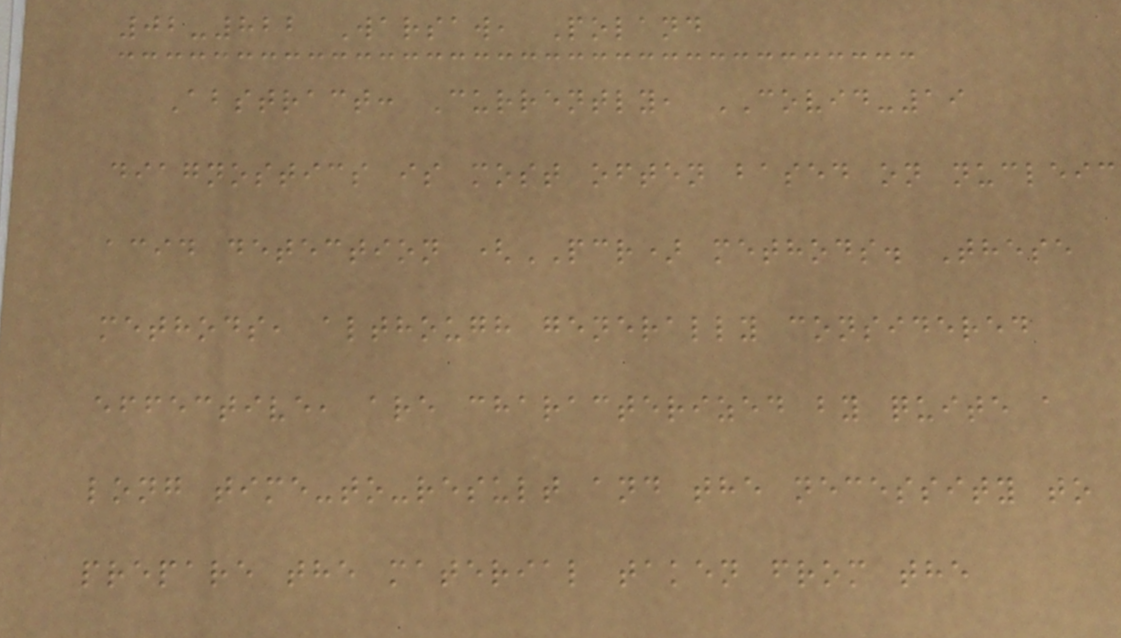02-822 Warsaw, Poland
Abstract: Currently, COVID-19
diagnostics is most often based on nucleic
acid detection (PCR) methods. These
methods, although generally considered
effective, are characterized by quite a
long time-to-result and the necessity to
prepare the material taken from the
